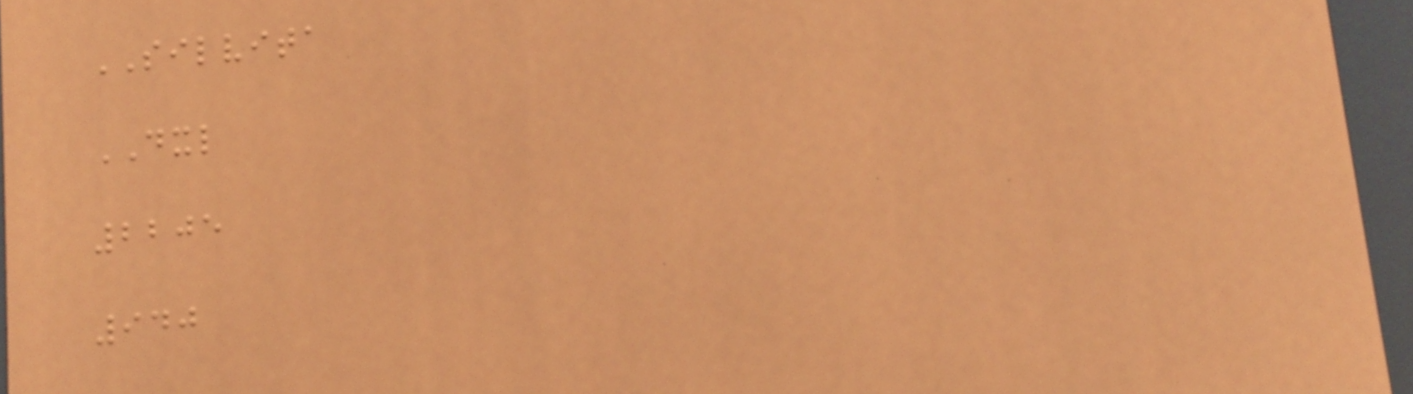SILVITA
DXL
2205
940
